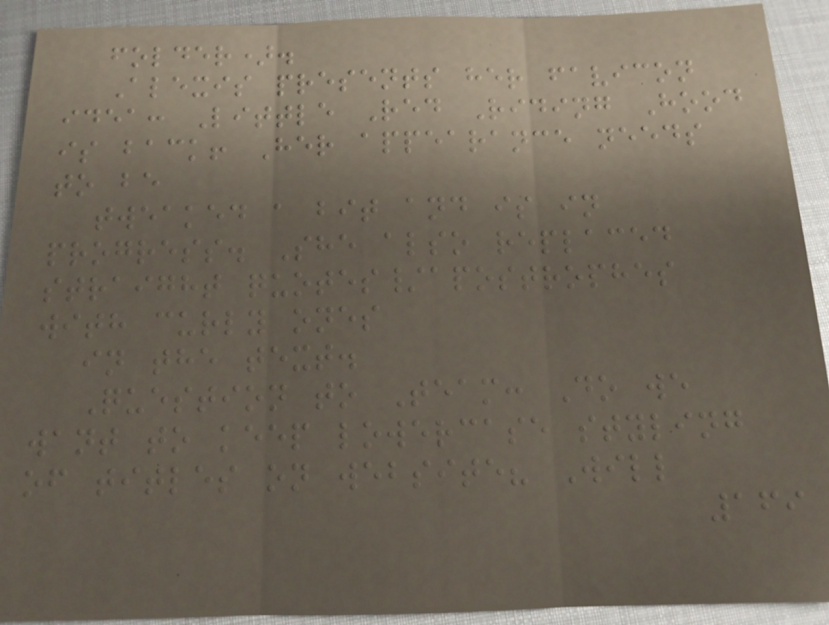folder).
Alexis presents her favicon
idea: Little Red Riding Hood
is back! Her appearance needs
to be
tweaked a bit and is in
progress. She also replaced
straight quotes/apostrophes
with curly ones
in the text.
Question to Team: Do we
want to keep lowercase styling
of titles on website? Will
169
